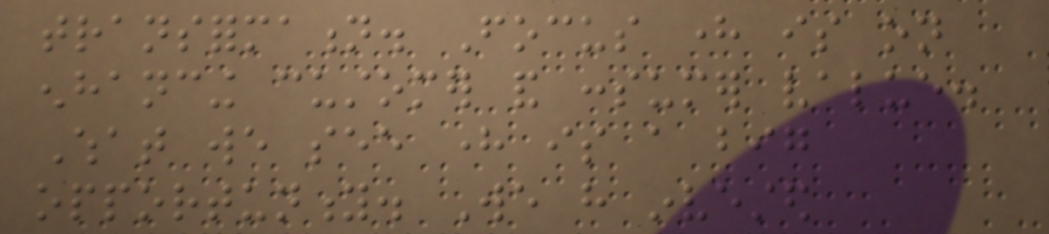transformation. Focus here is on
enhancing customer and consumer value.
What we see here is a big
opportunity. We have invested
